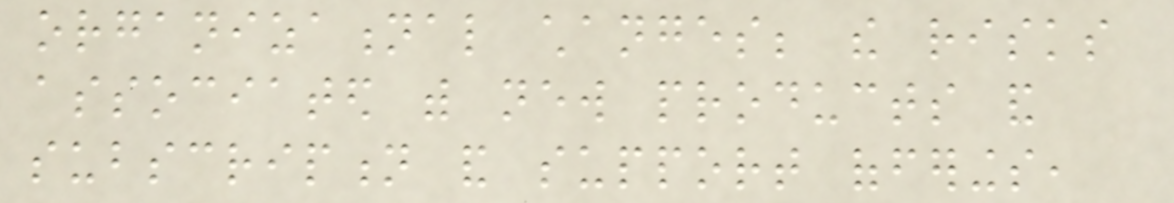organizational changes; the risks
associated with new products and
subscription and support offerings,
